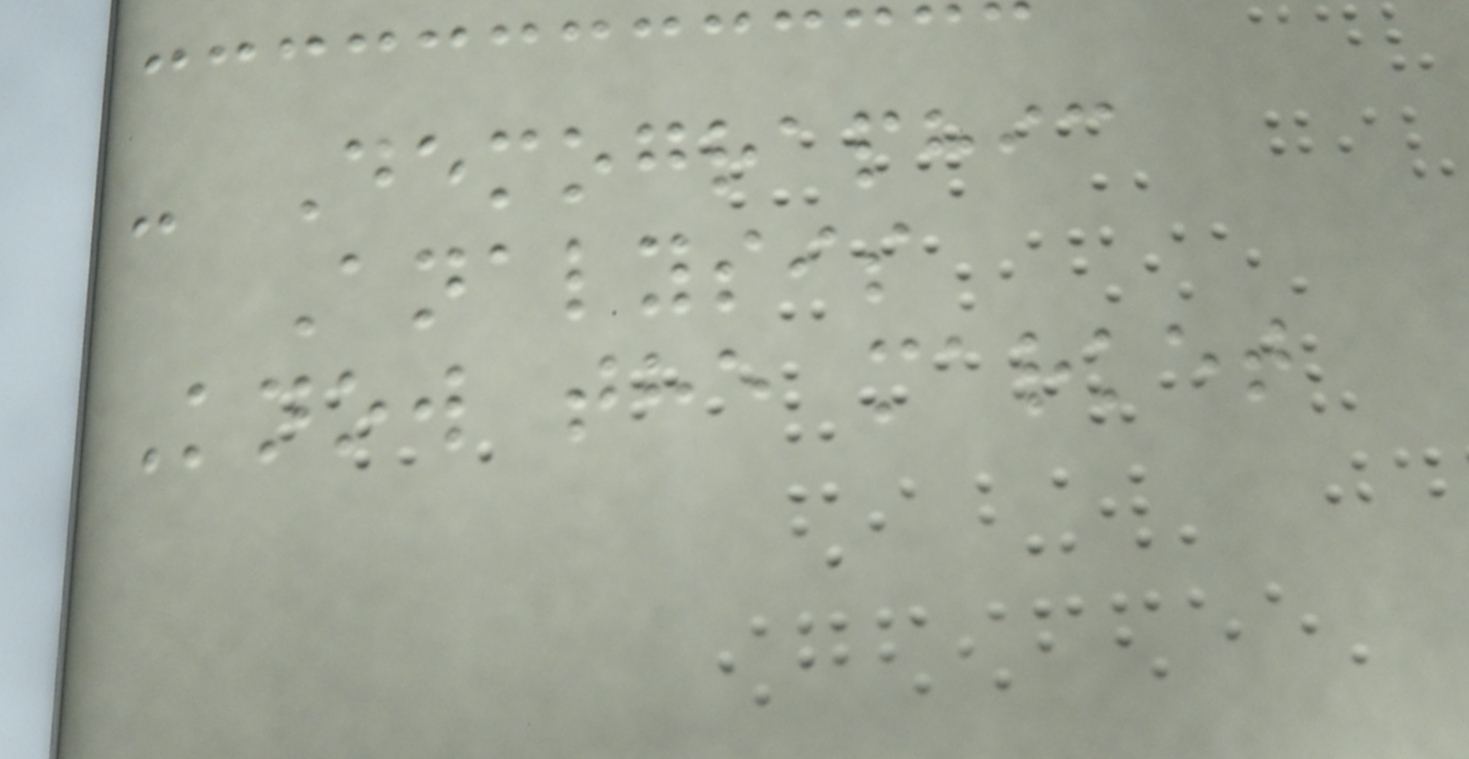- Demographic
Analysis
Know the market
